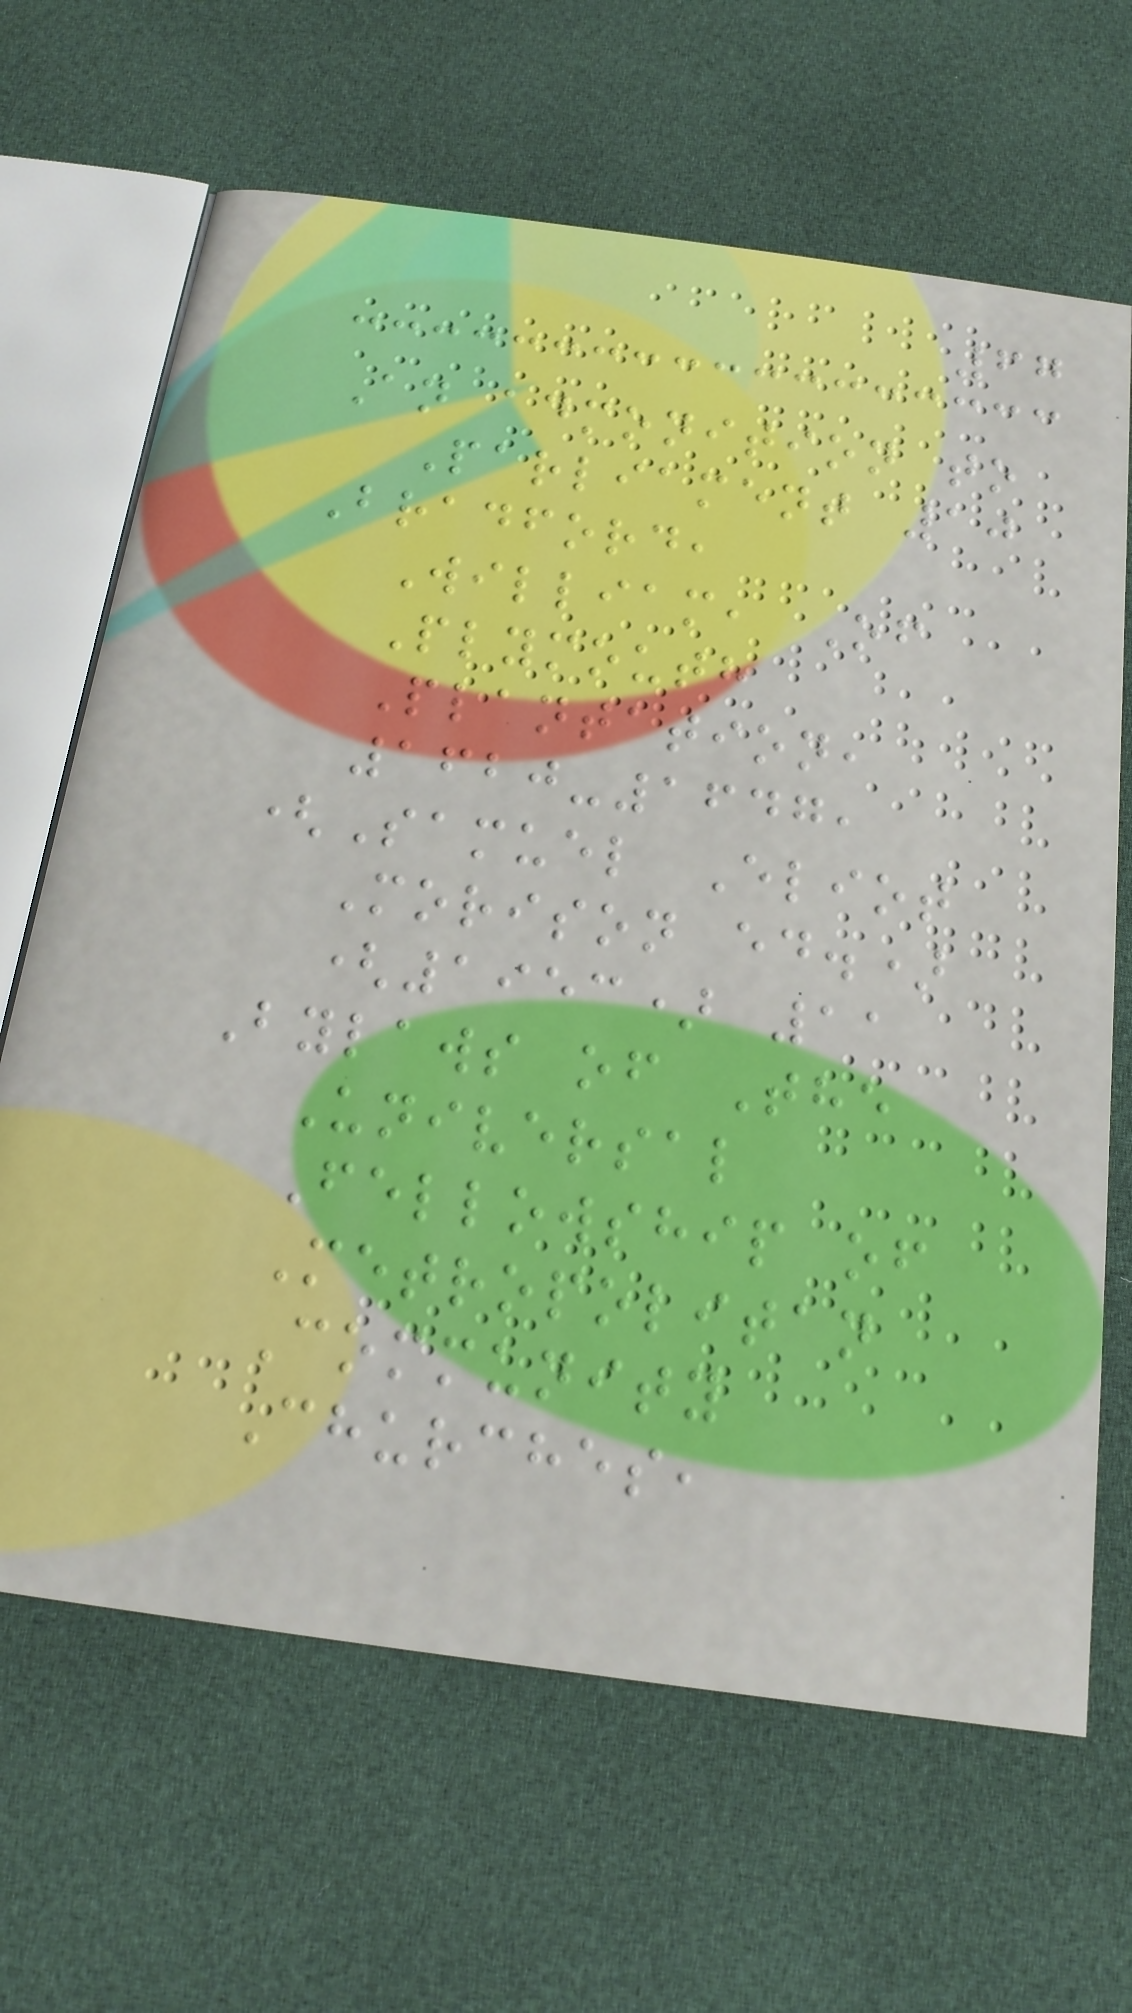67
An admonition to
Parliament 10
Bradford,
William, Of
Plymouth
Plantation,
1620-1647,
(Samuel Eliot
Morison ed.)
(1953) 11
Bylaws of The
Universal
Fellowship of
Metropolitan
Community
Churches,
